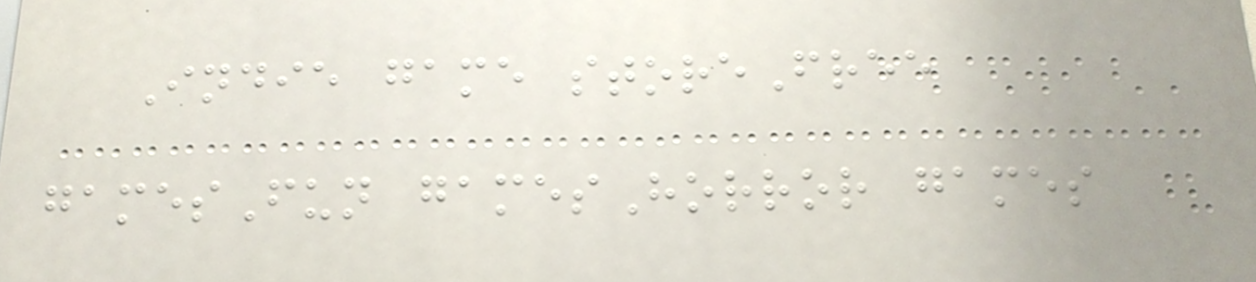Indie game storeFree
gamesFun gamesHorror games
